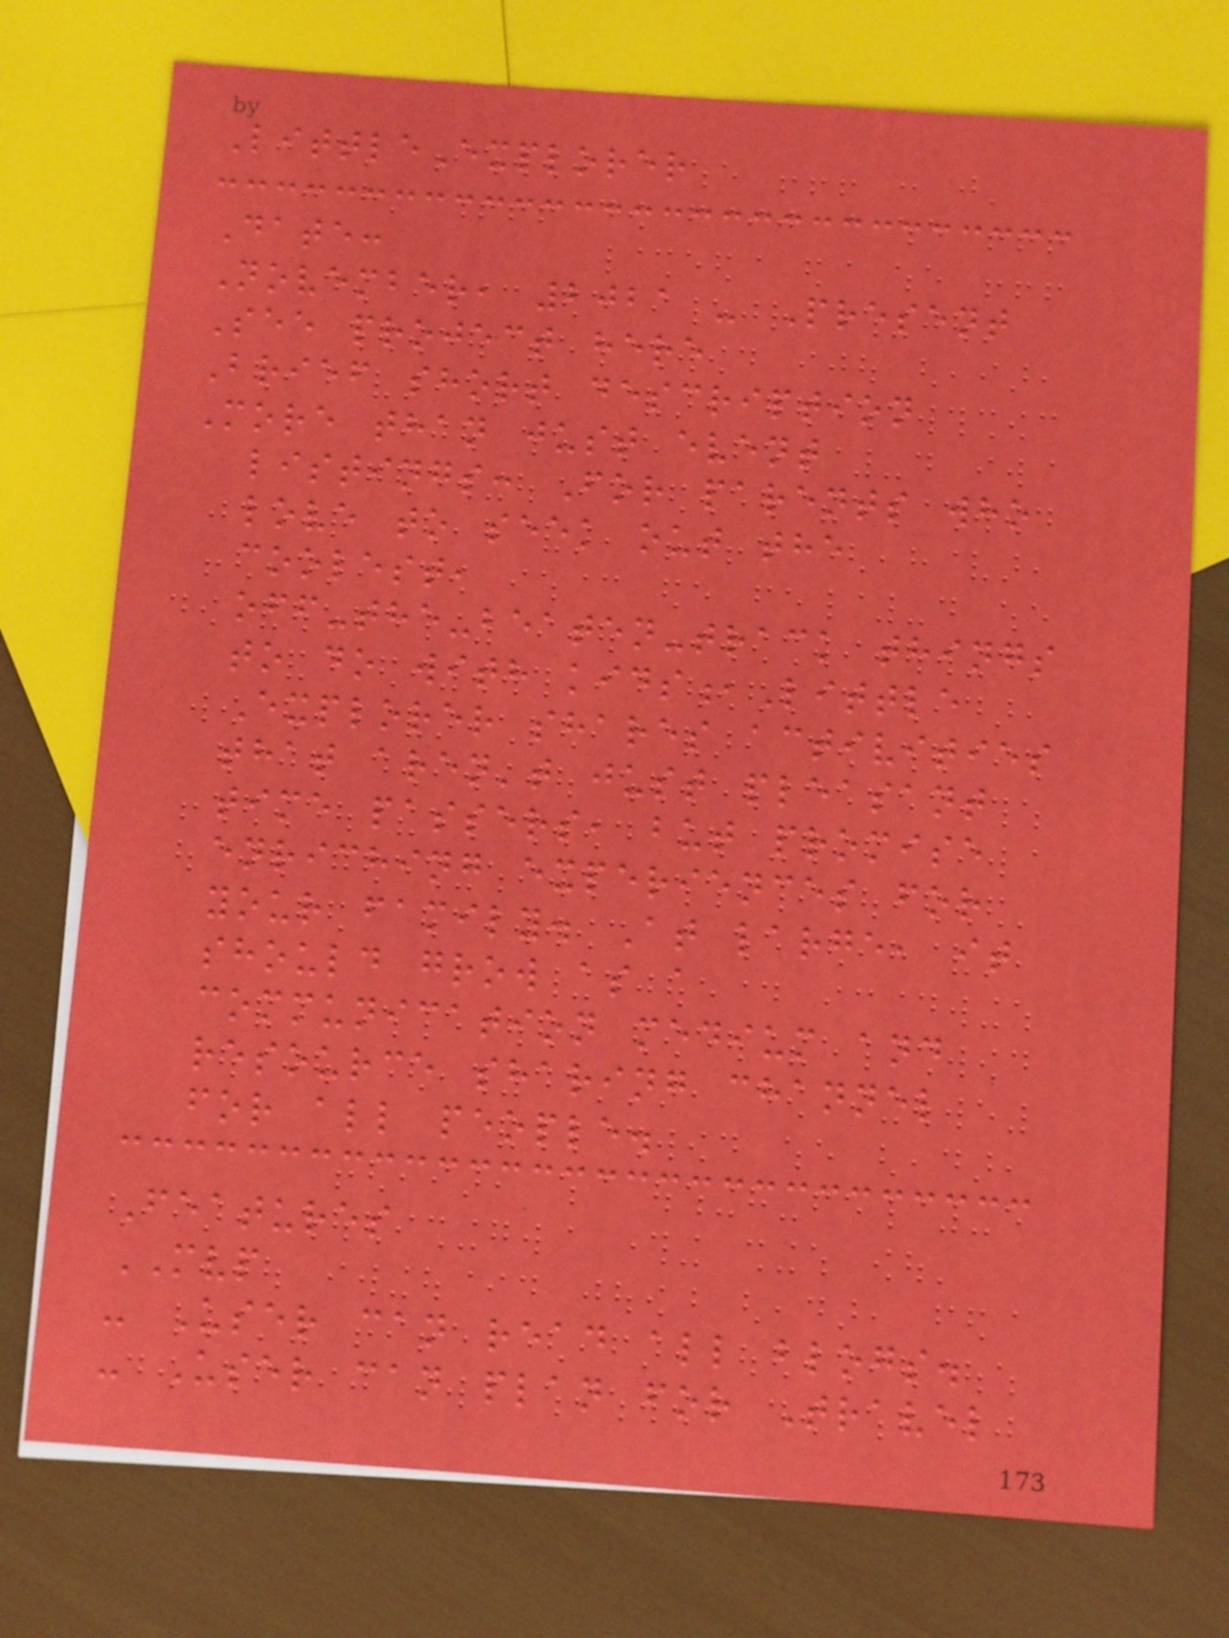LittleExplorer
Date:
November, 2021 - Present
See project here
Brief short description
More than just event
listings: For parents who
love to seek out the
coolest,
off-the-beaten-track things
to do with kids,Little
Explorer shares activities
that aren't just pleasant
time passers, but promise
enriching experiences for
your family. At large, it
should grow as a
communication medium and
resource sharing channel
for all people.
Features
MVP
- User can read all blogs.
- User can plan for Travel
